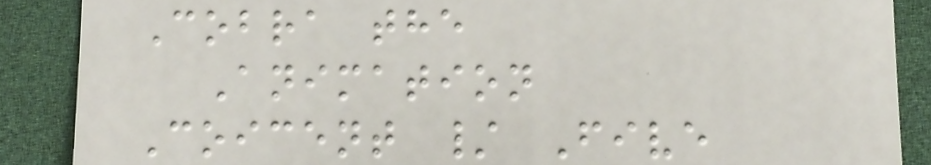Cobra the
Animation
Coicent / Five
